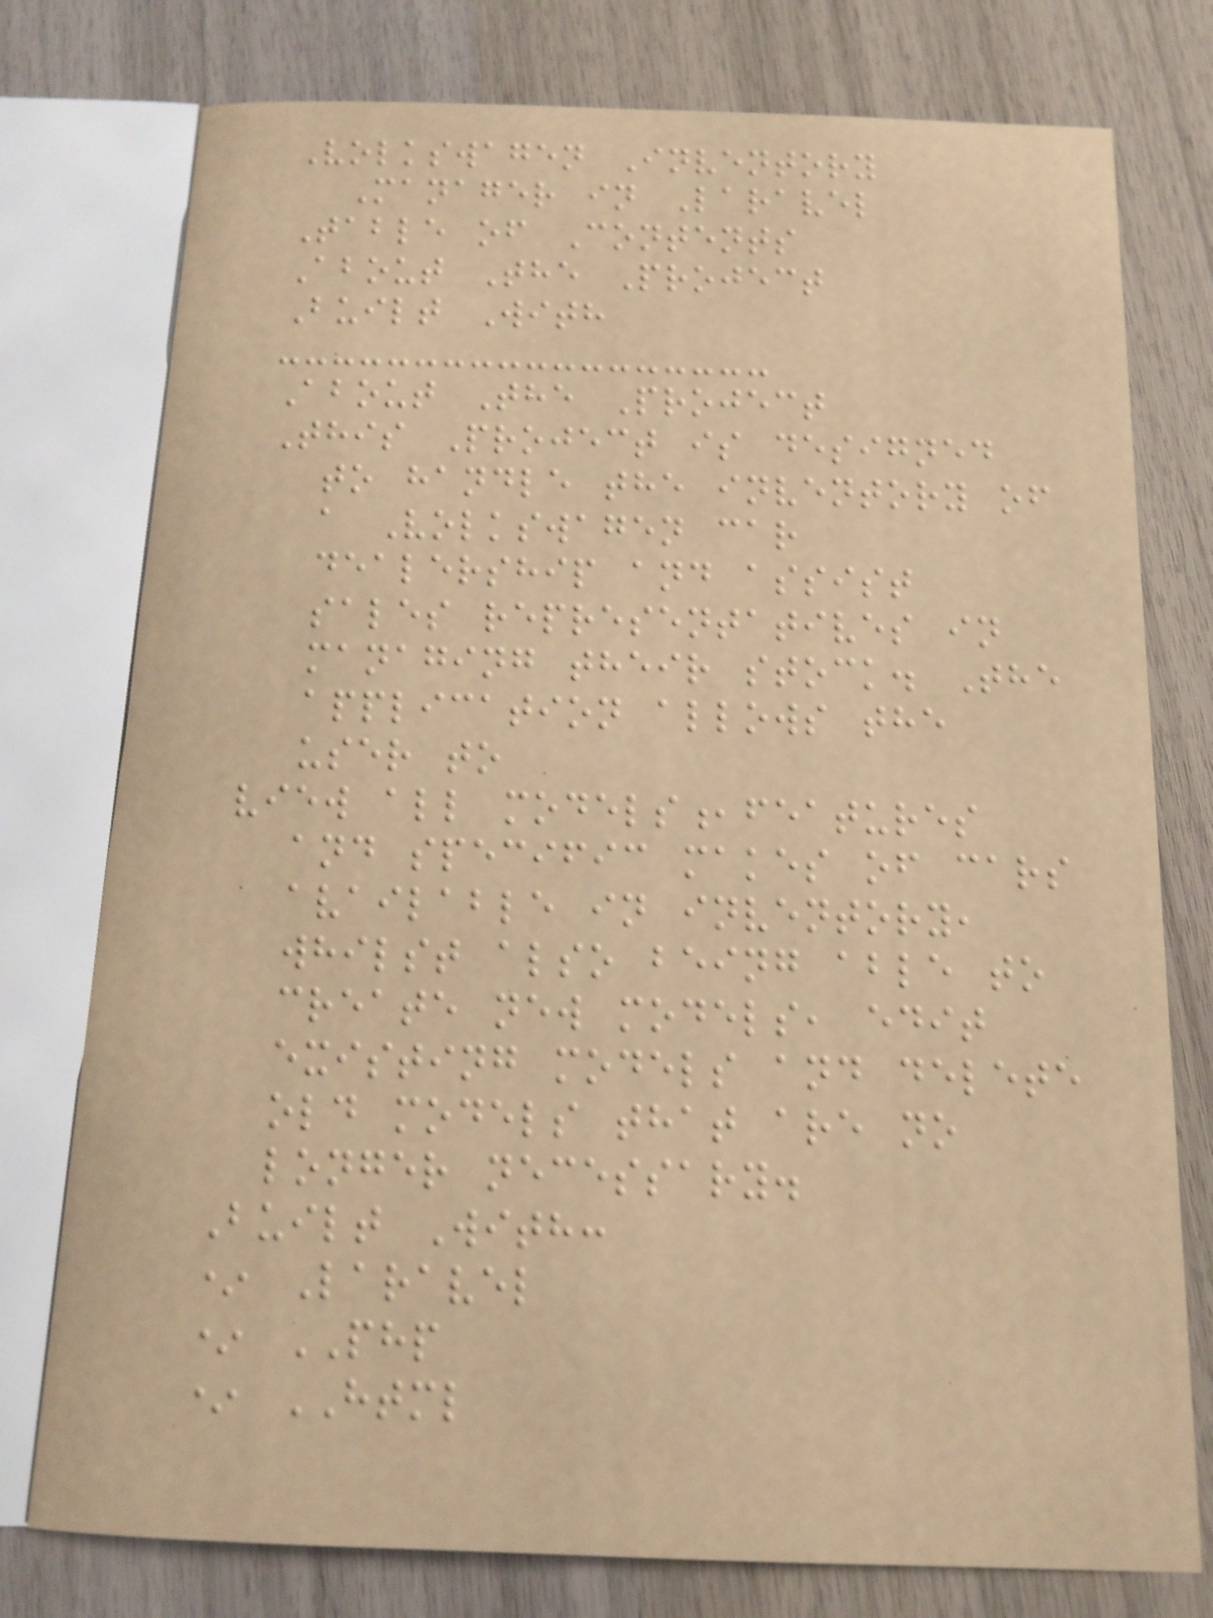Volkswagen Inventory
Manager in Laravel
Table of Contents
About The Project
Built With
About The Project
This Project is designed
to handle the inventory of
a Volkswagen car
dealership and assist
sales representatives in
managing their stock. The
application allows the
user to
view all models,features
and specific makes of cars
available in inventory,
whilst also being able to
create new models, edit
existing models and delete
old models that are no
longer necessary.
Built With:
* Laravel
* PHP
* HTML
